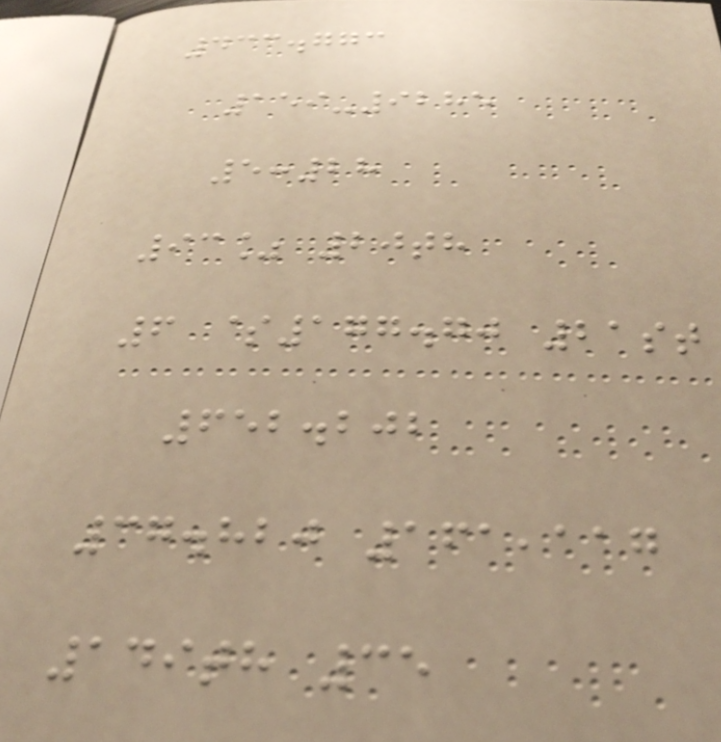433.773
159-9285
5:28
93% 20th
6 $177.70 21st
652.202
37.820 161,117
149th 35
